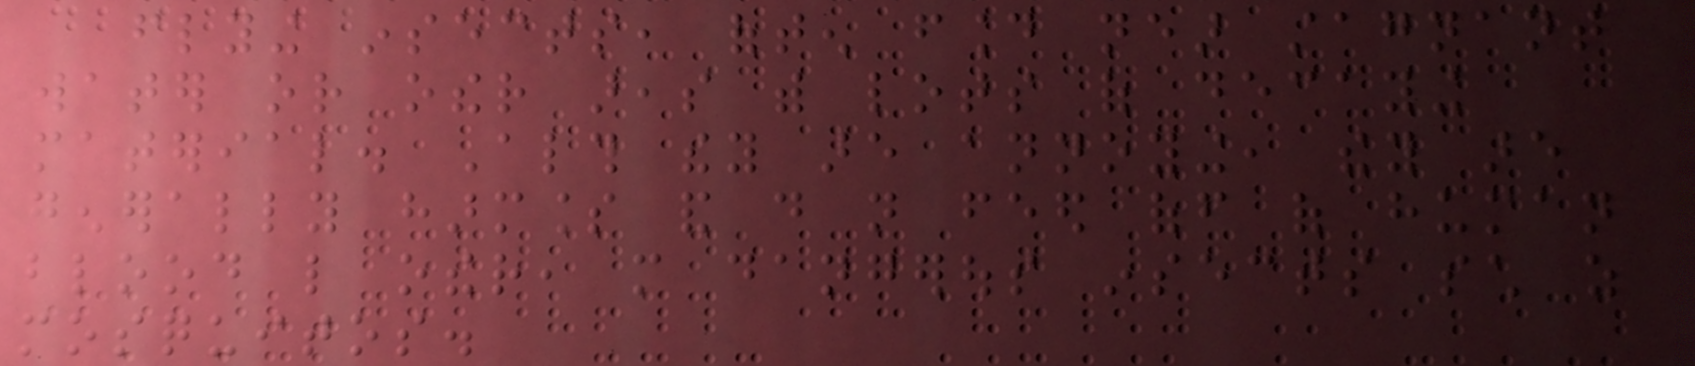flying insects, often found near stagnant
water or other areas with lots of decaying
material. Although they are annoying, they are
generally harmless and do not feed off of human
blood like other, more dangerous insects such as
mosquitos.
